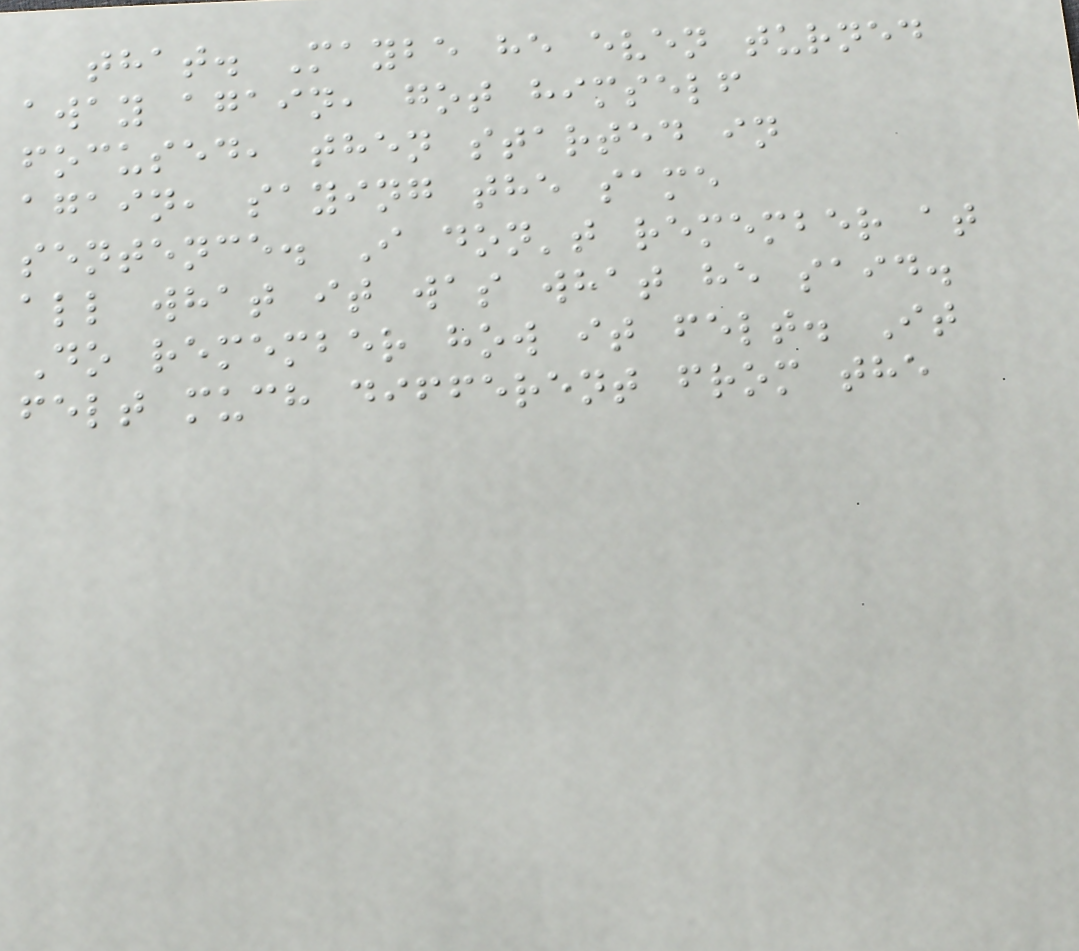that. Maybe he even turned
away again, got himself
focused, then started in
again, saying the same
sentence. I don't remember at
all what it was what he said.
Do remember how it felt. It
felt much different from the
